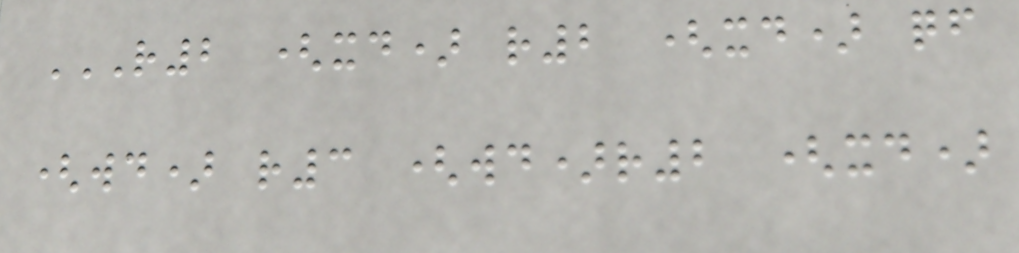R2 (XD) R2 (XD) QF
(WD) R3 (WD)R2 (XD)
